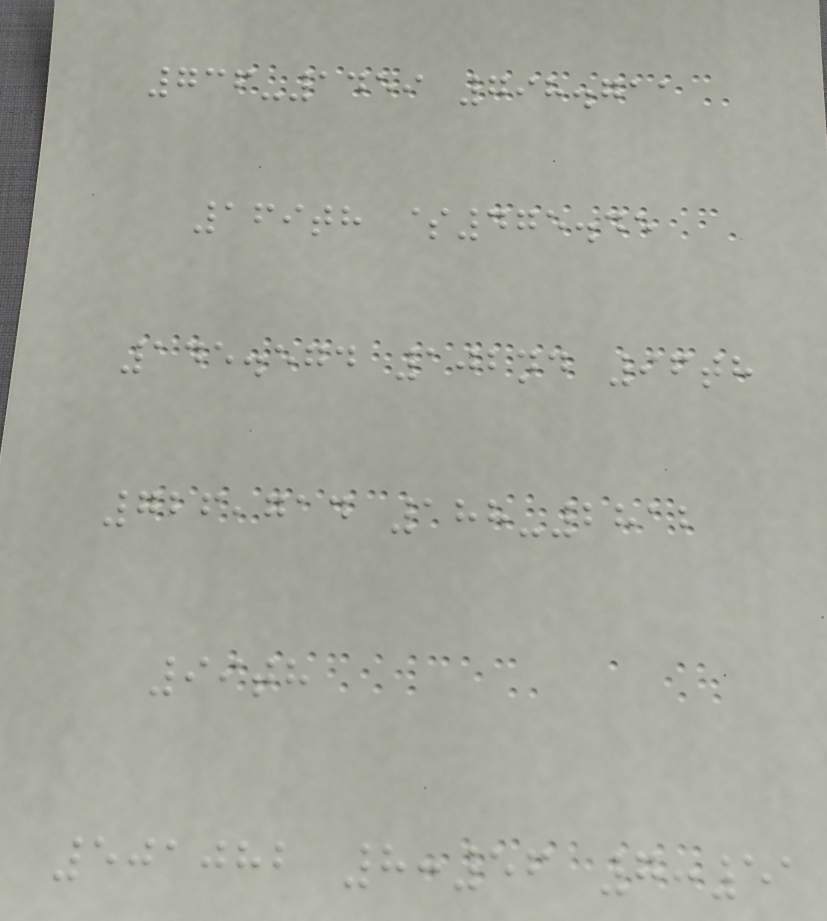736-1459 798.711
169th $475.45
145.574 102nd 96th
726,714 188-2812
99th
501082 8:56 7:51
